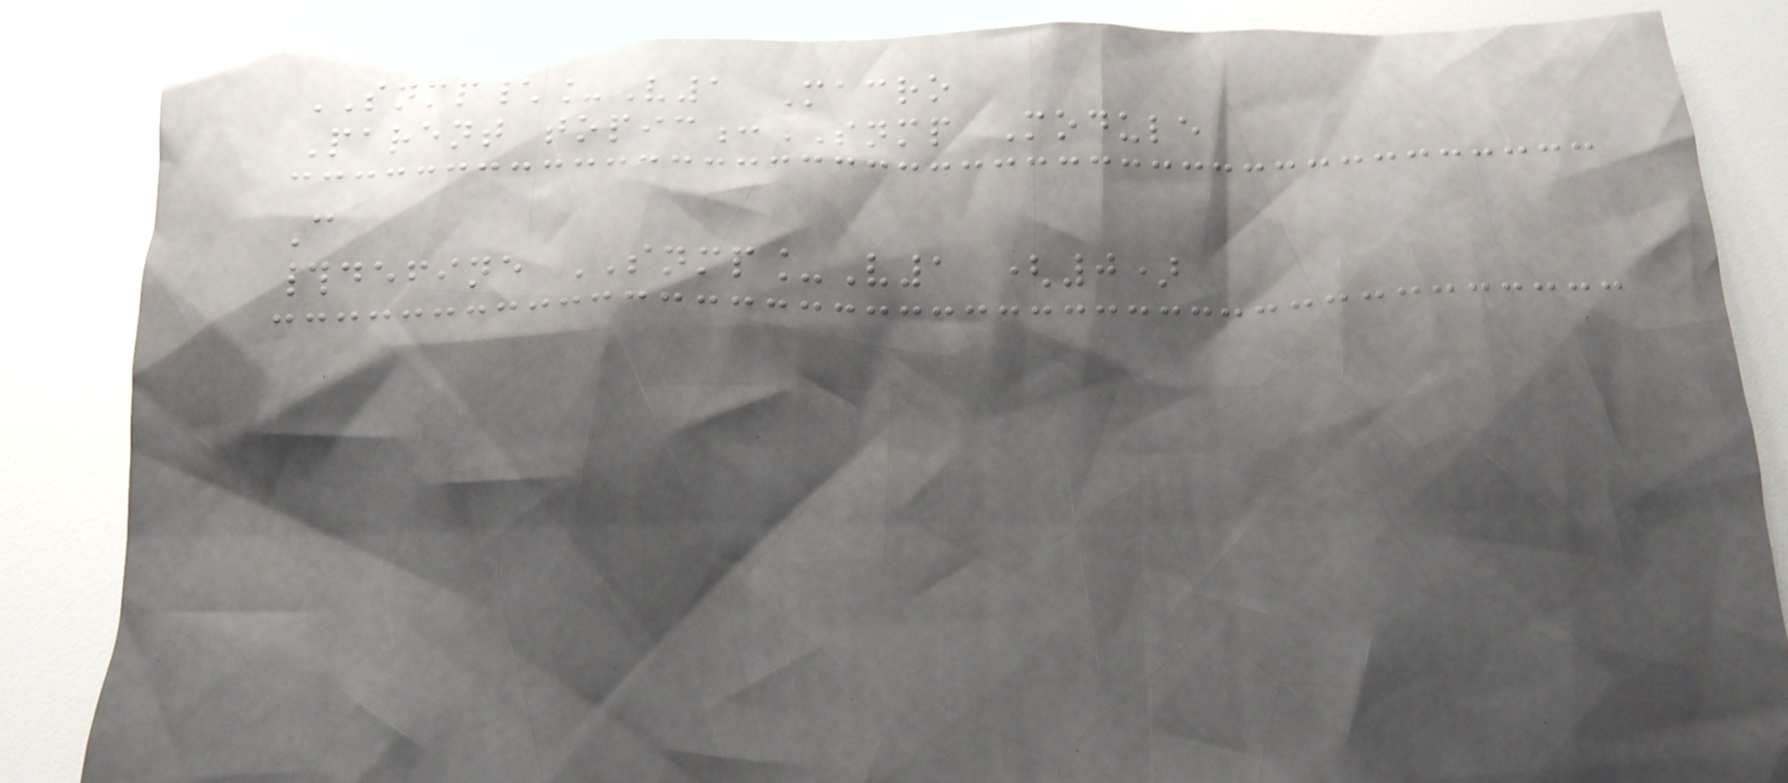SNMP\_V1 Macro
Parent topic:SNMP Module
C
#define SNMP_V1 (0)
